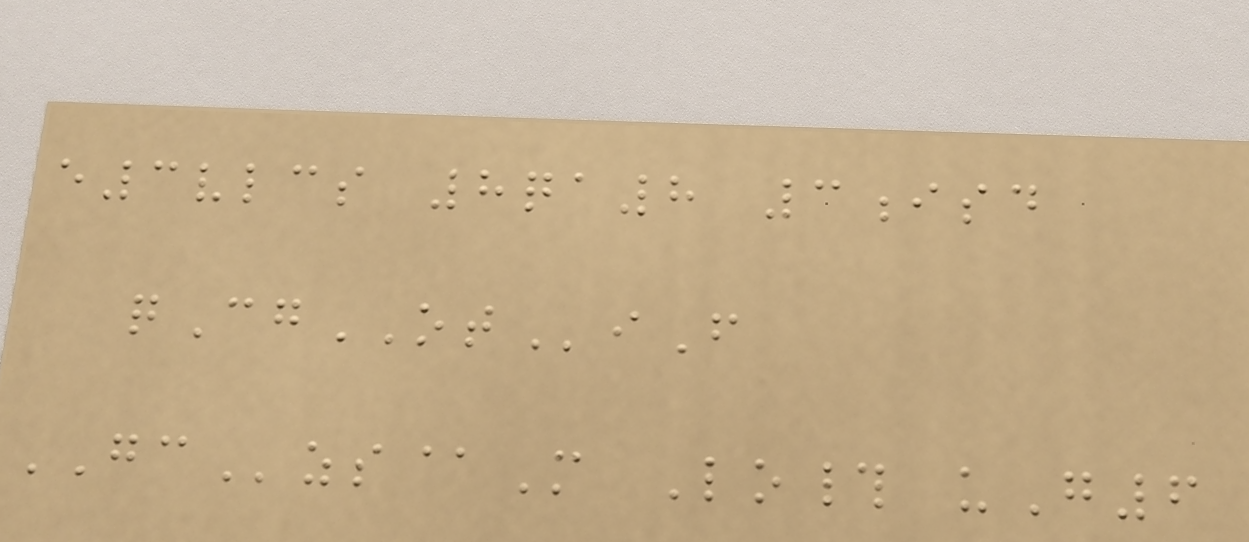e3vlcs 8qa8 3isd
qCgOTiF
GCzs@M Lo# uG6
